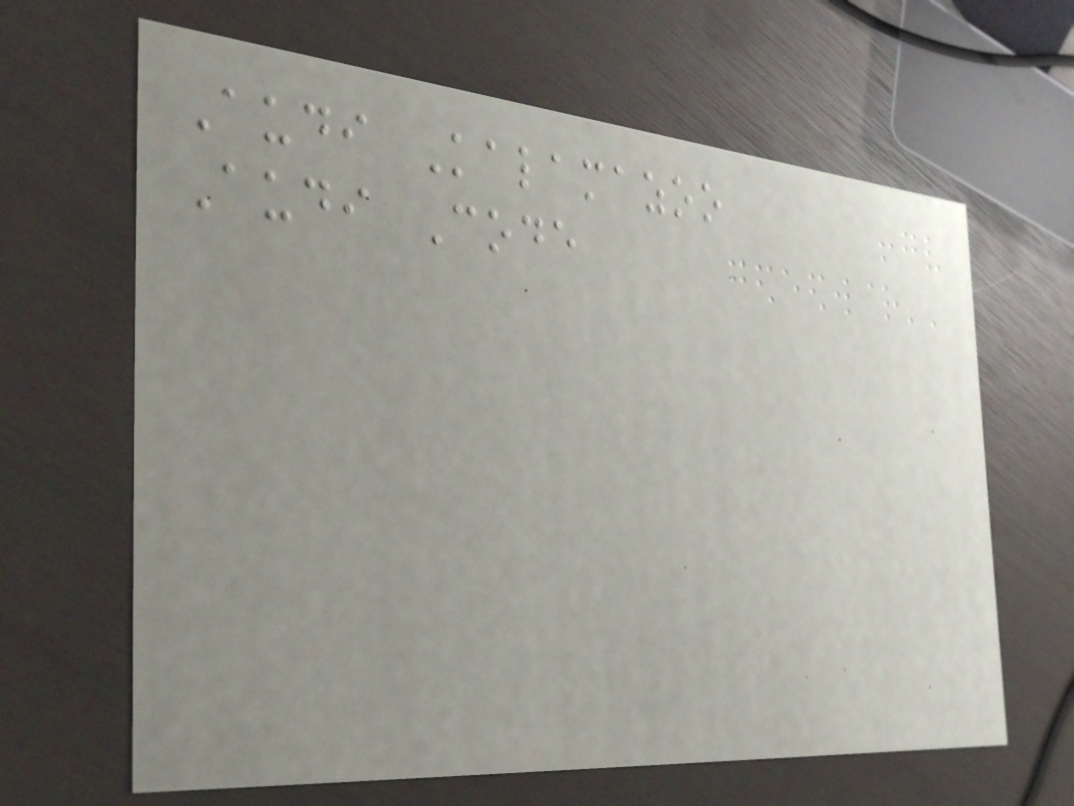Audi Kalamazoo
Audi Code
